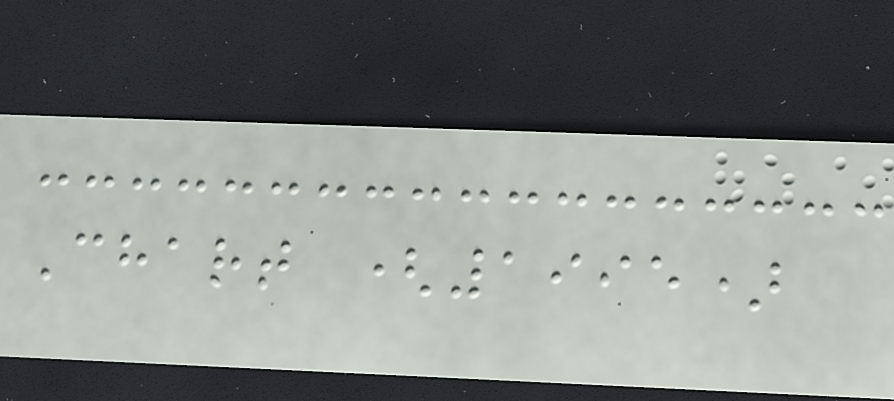Chart (1995)
